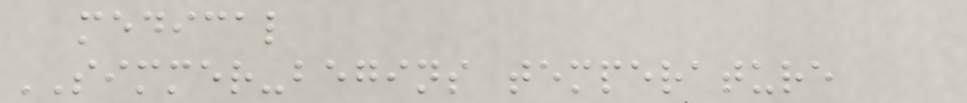medical
SIMMER-begins temperature
